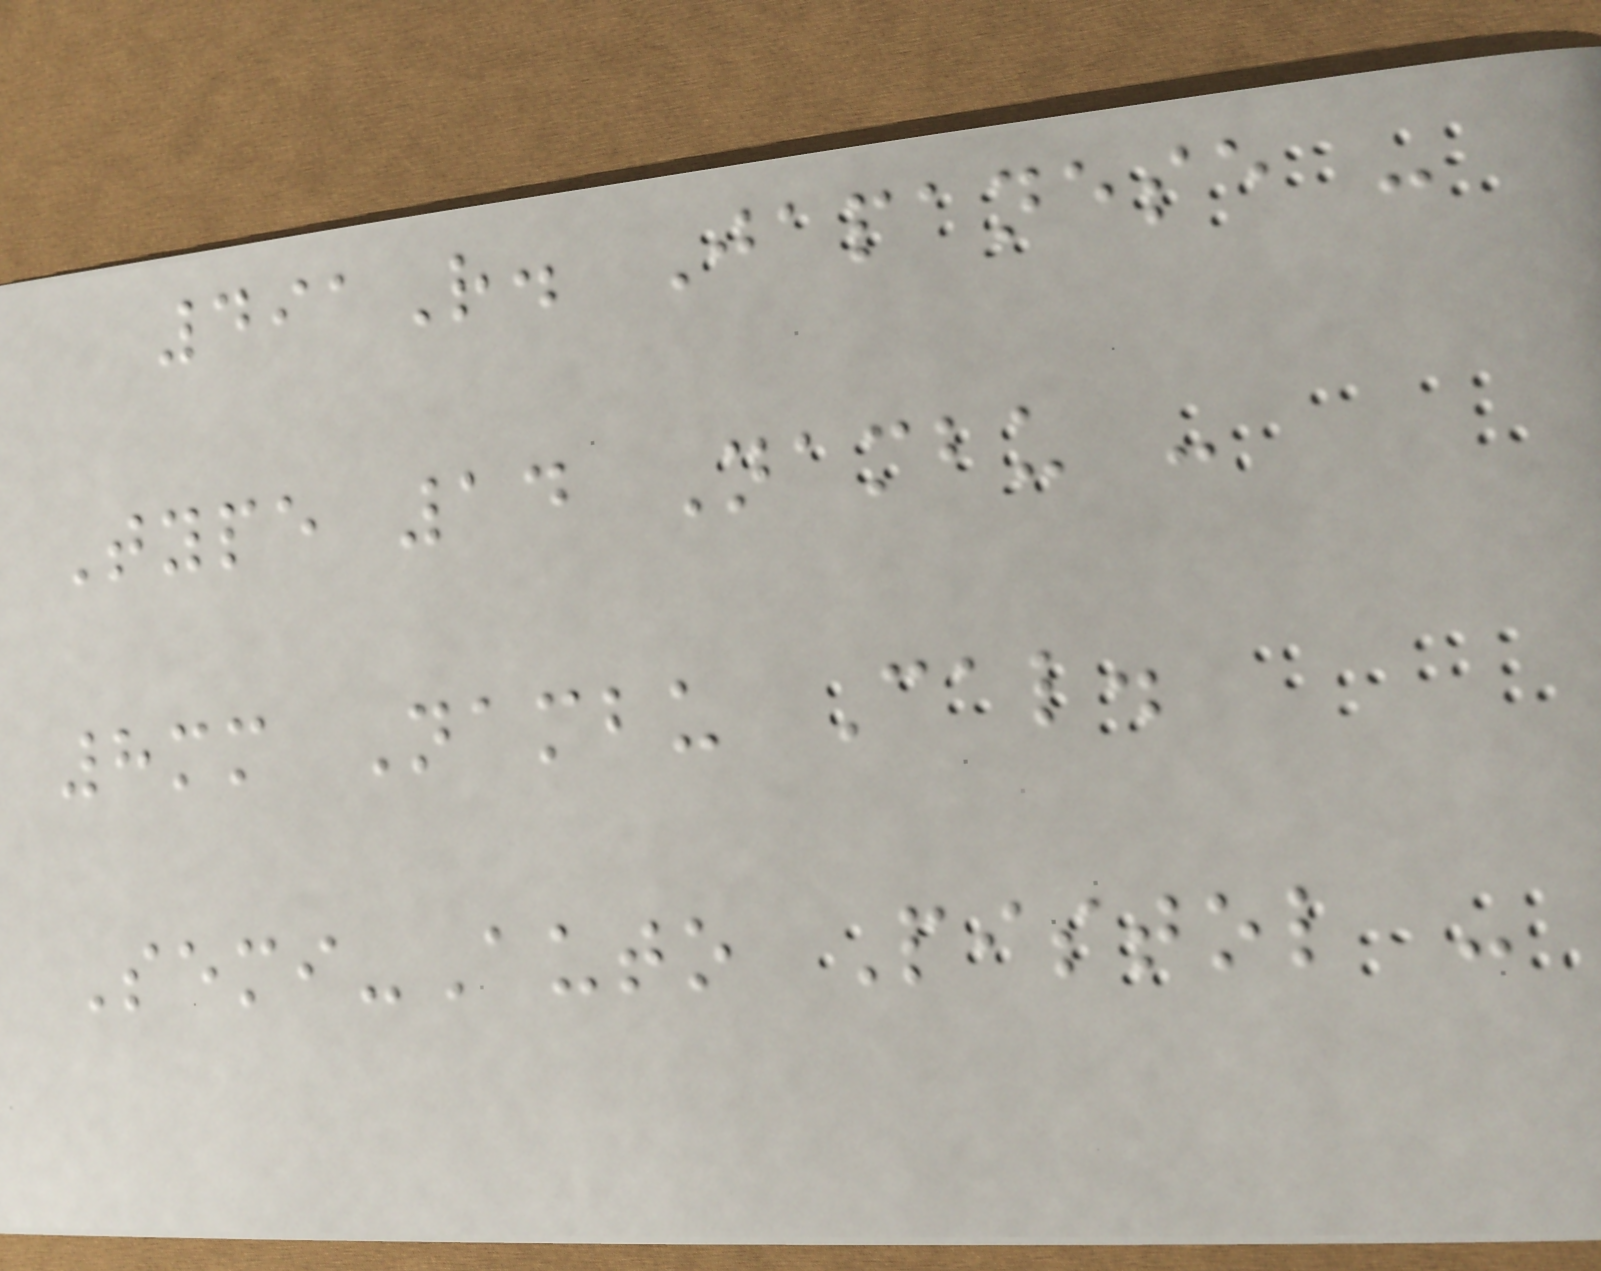491R. Japanese -
Type 14 Nambu -
8mm Nambu Cal.
Semi-Auto Pistol -
